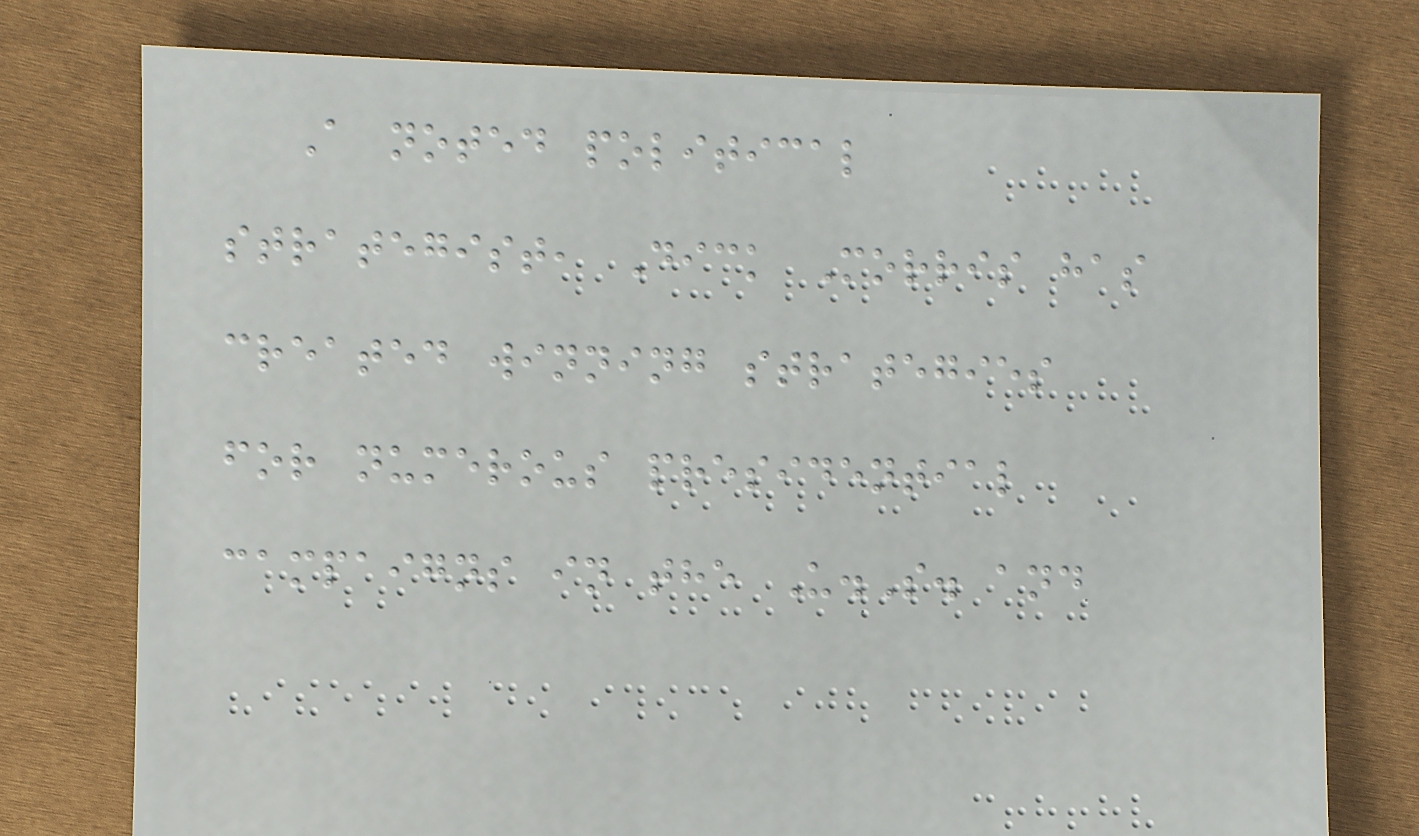A noted political
strategist, Dick Morris has
created winning strategies
for numerous presidential
campaigns in the U.S. and
